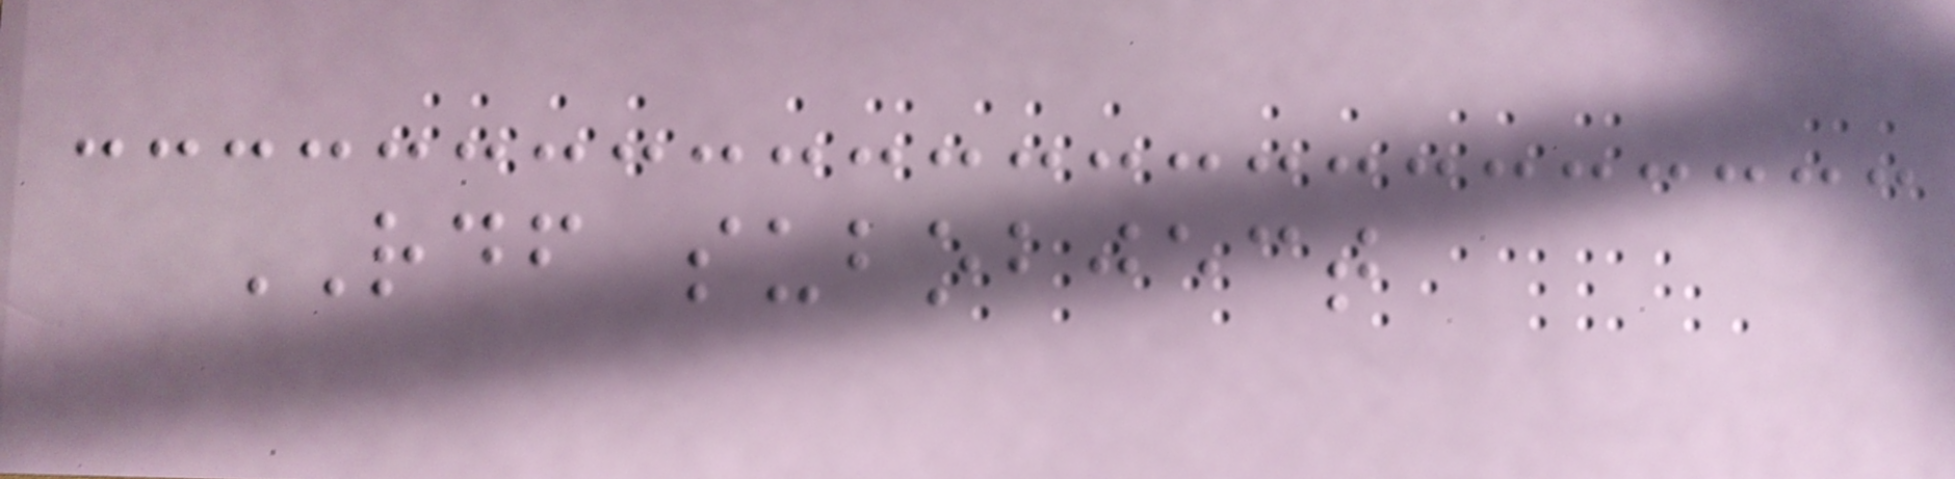RDF subobject
